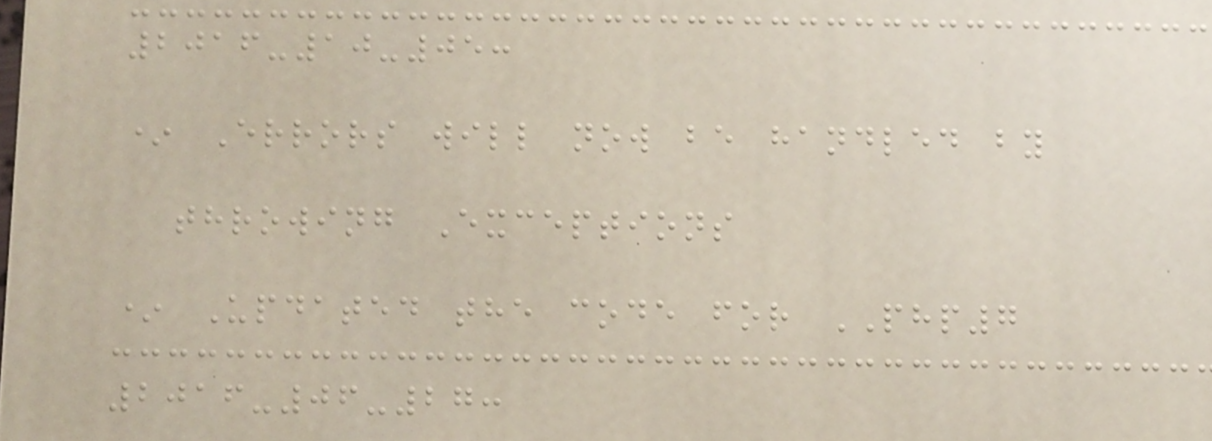2016-10-05:
* Errors will now be handled by
throwing Exceptions
* Updated the code for PHP7
2016-06-27:
